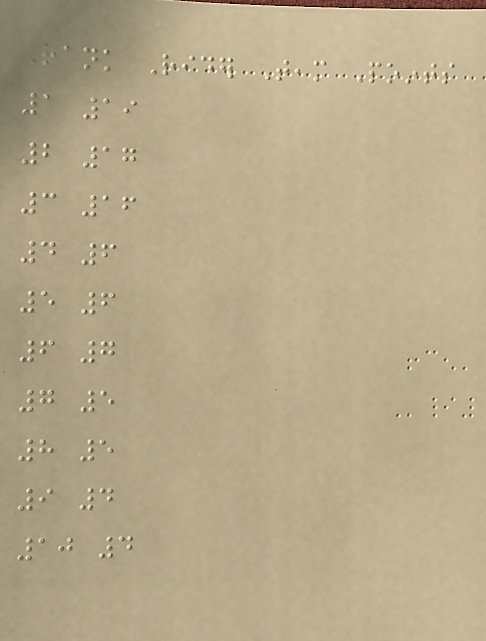Rank Rider Team Points
1 19
2 17
3 16
4 6
5 6
6 7
7 5
8 5
9 4
10 4
